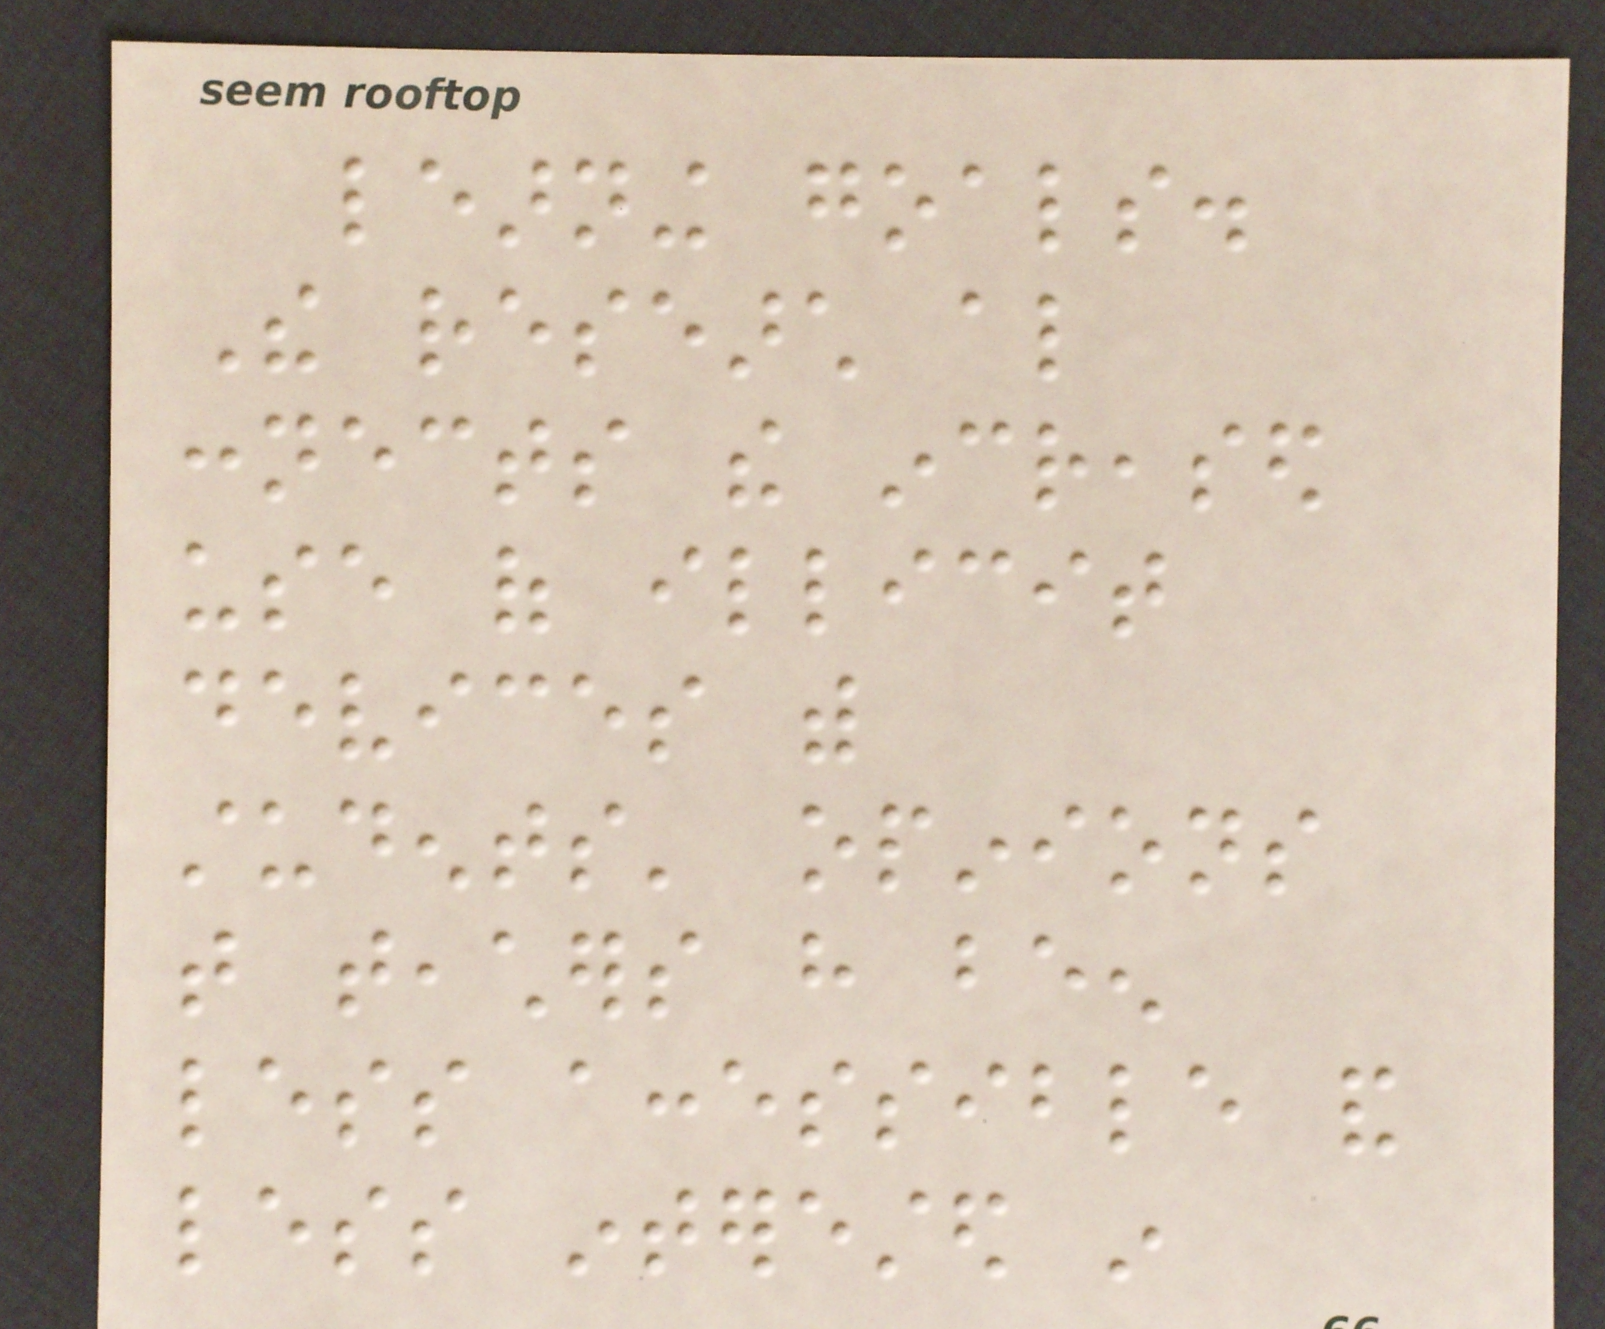learning goals.
The research also
connects the increased
use of illicit
devices with
students' opinions
that teachers have been
less accessible and
less interested in
